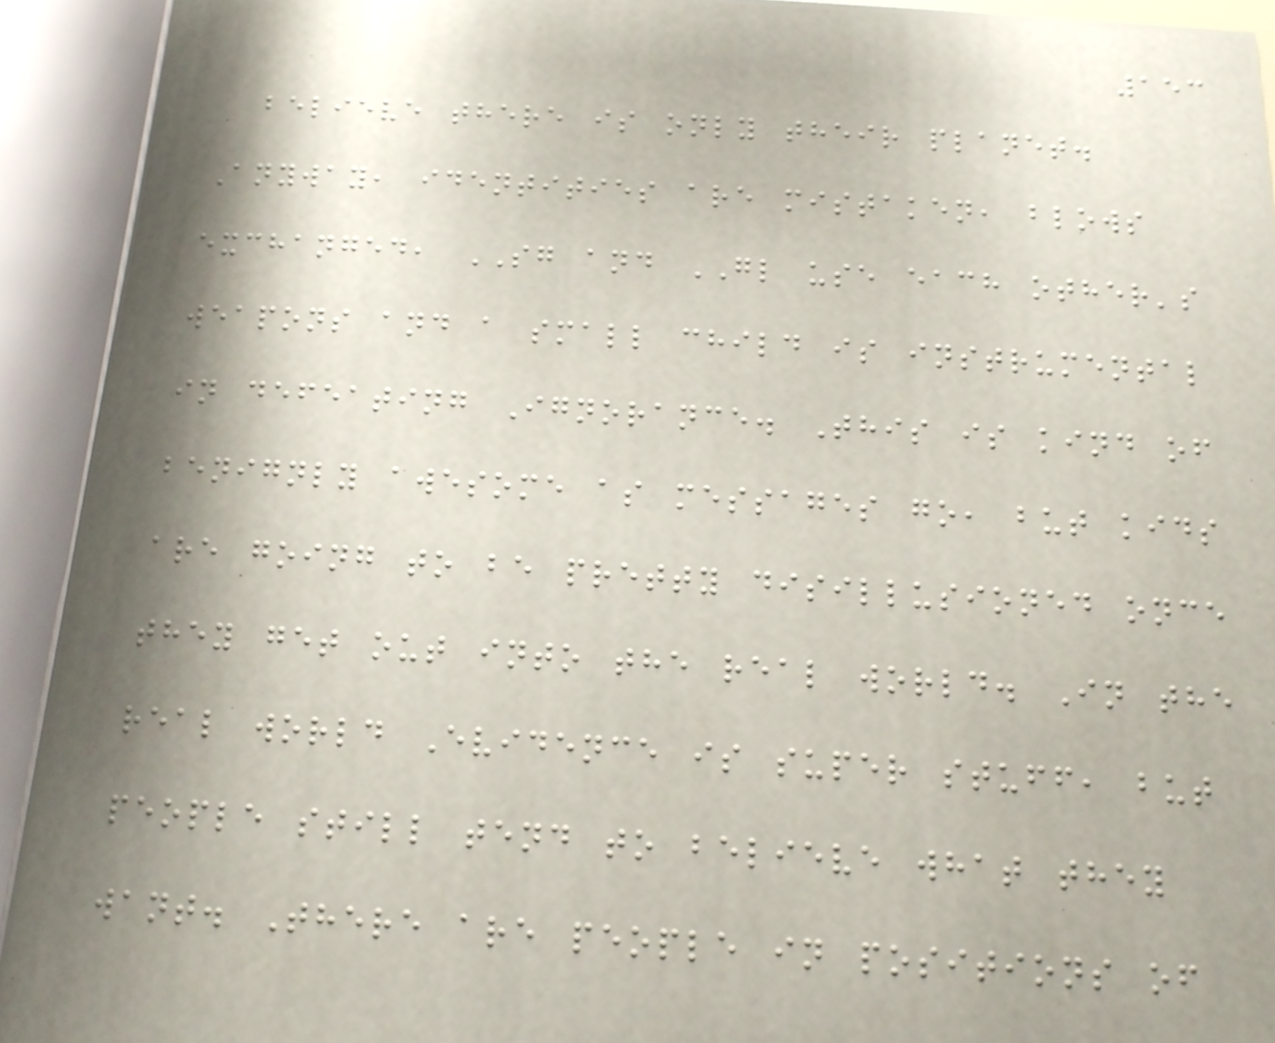153
believe there is only their planet.
Anyway, identities are mistaken, blows
exchanged, SG and GL use each other's
weapons and a small child is instrumental
in defeating Ignorance. This is kind of
benignly awesome as messages go, but kids
are going to be pretty disillusioned once
they get out into the real world. In the
real world Evidence is super stuff, but
people still tend to believe what they
want. There are people in positions of
